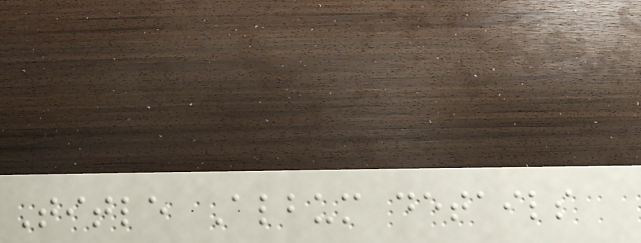Title Album details
